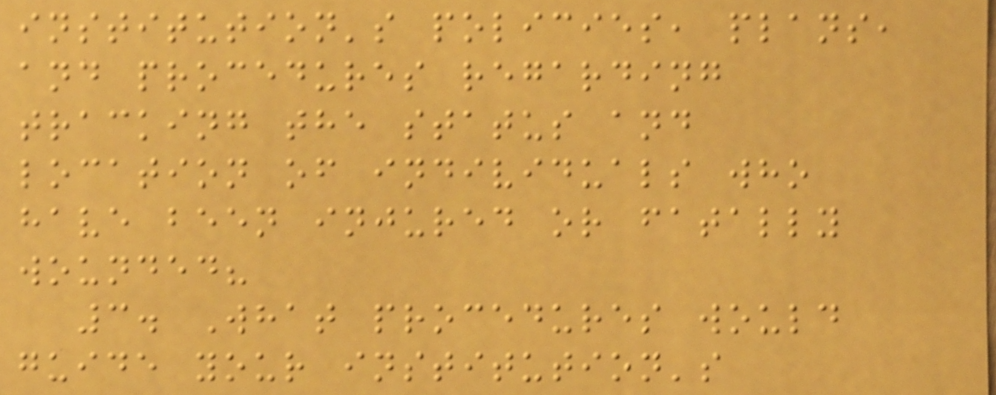institution's policies, plans,
and procedures regarding
tracking the status and
location of individuals who
have been injured or fatally
wounded?
3. What procedures would
guide your institution's
